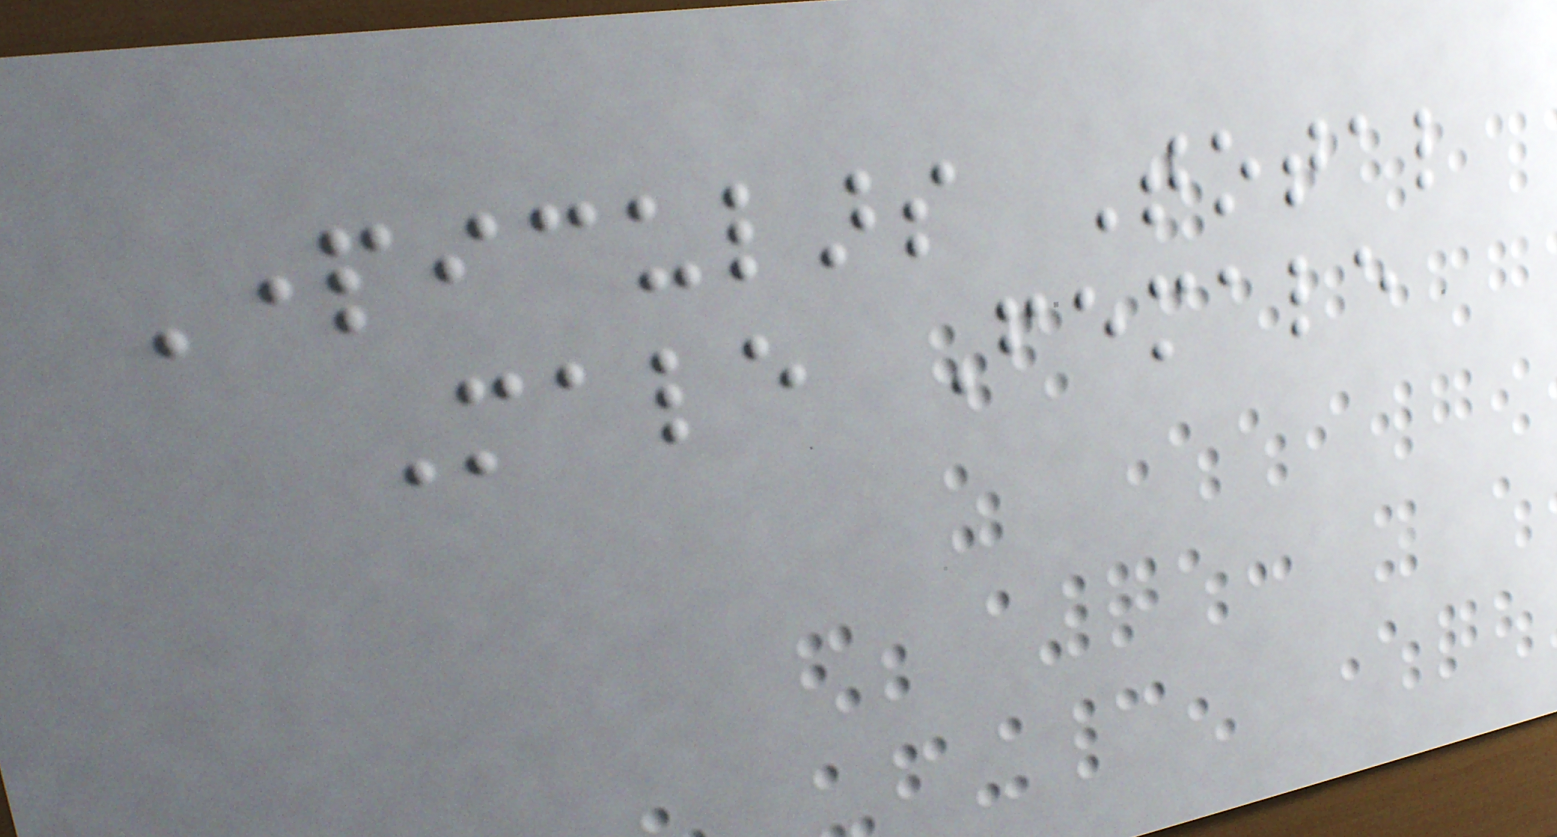Particulars Total
Male Female
